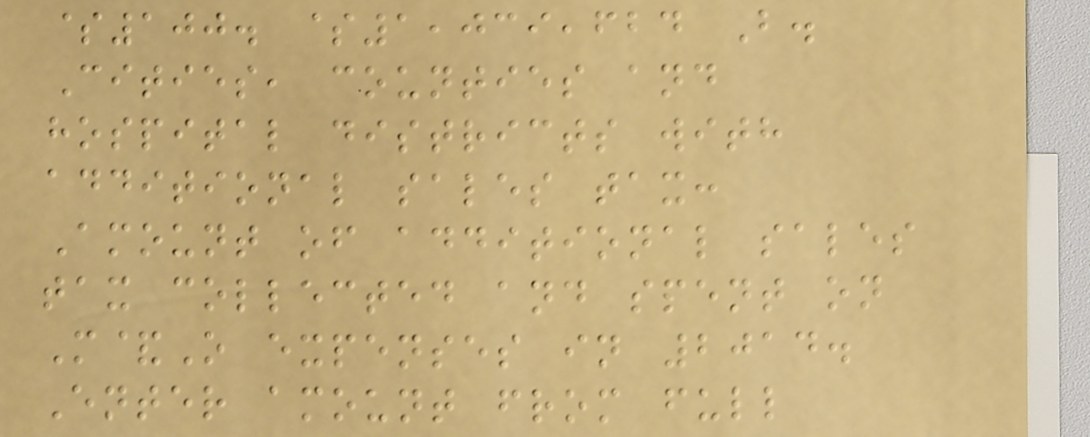$100. $1,039,624 B.
Cities, counties and
hospital districts with
additional sales tax:
Amount of additional sales
tax collected and spent on
M&O expenses in 2014.
Enter amount from full
